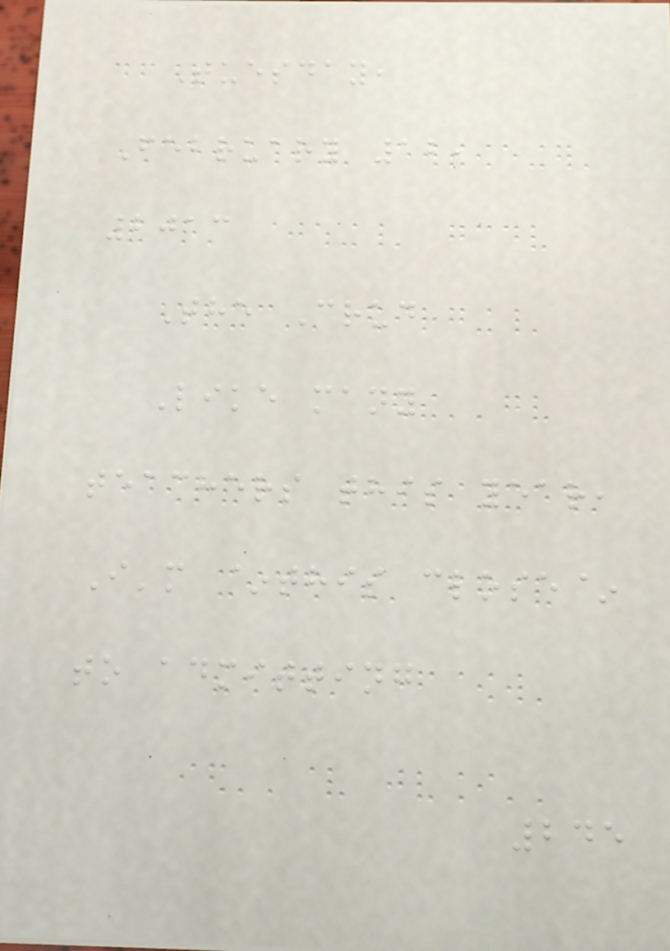Tuesday,
February 12,
2013
The Crud
Like many
teachers this year,
I'm ~this close~
to admitting
245
